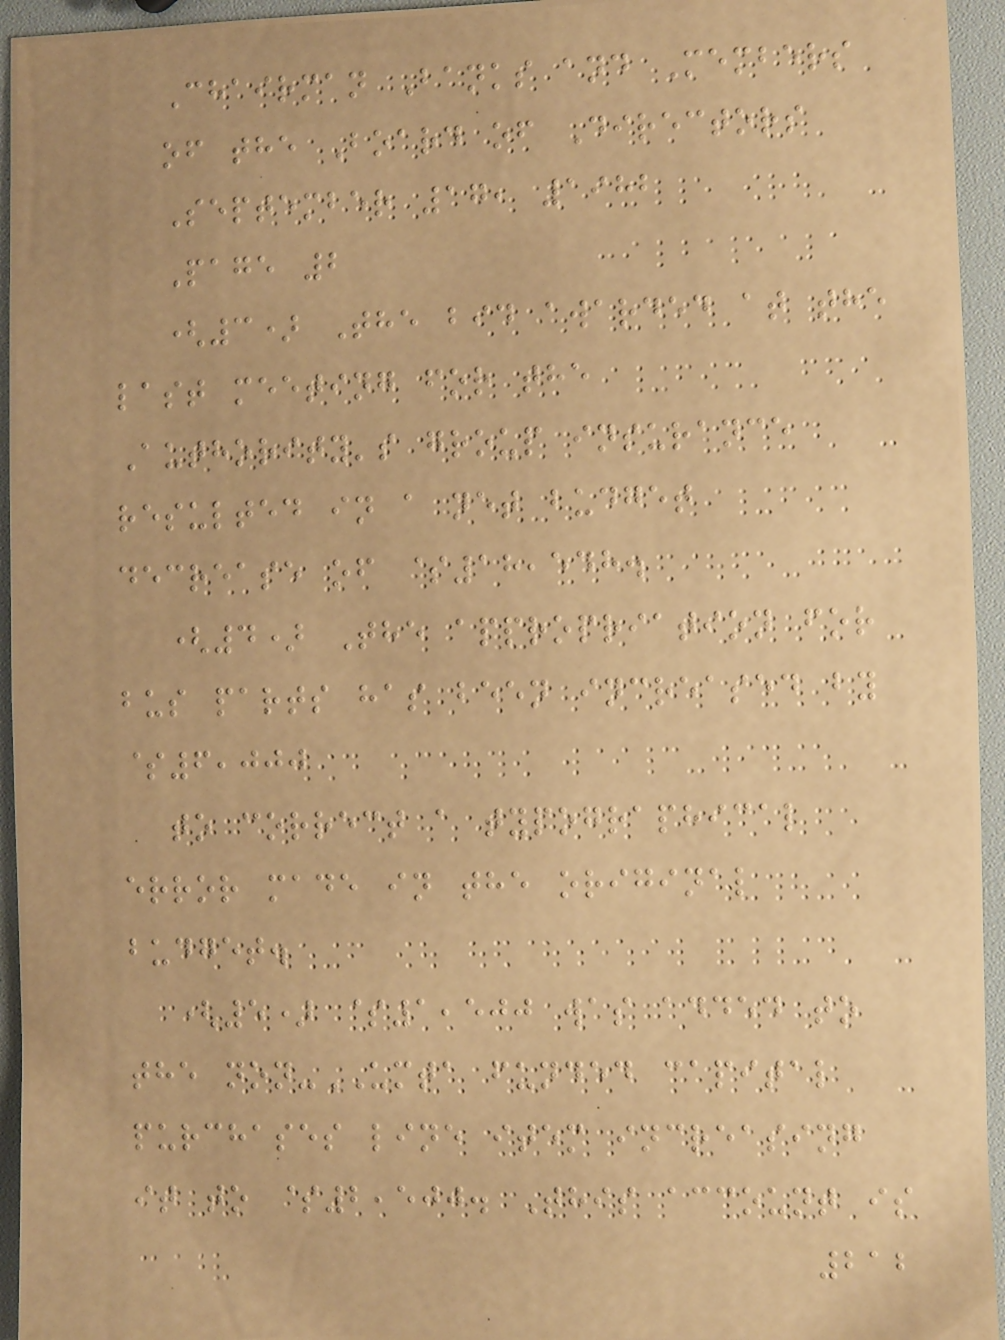Chairman Banks and Members
of the Board of Directors
September 17, 1982
Page 2
(3) The bid awarded at the
last meeting for the
Authority's group insurance
resulted in a net budget
decrease of $18,548.
(4) The appropriation for
bus parts has been increased by
$6,000
to correct a typographical
error made in the original
budget.
(5) $1,500 was added to
the non-UMTA funded capital
purchases line item increasing
it to $2,500. This account is
212
